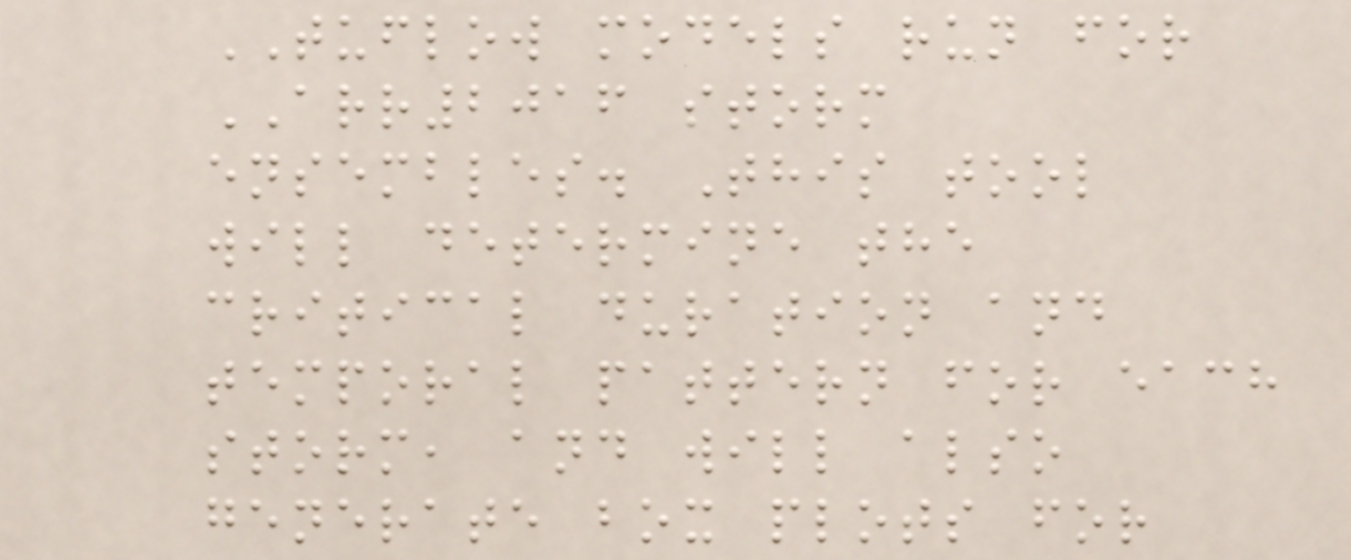TUFLOW models run for
ARR2016 storm
ensembles. This tool
will determine the
critical duration and
temporal pattern for each
storm, and will also
generate box plots for
